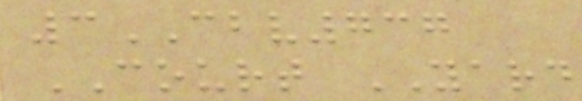3CBV737
COURT YARD
